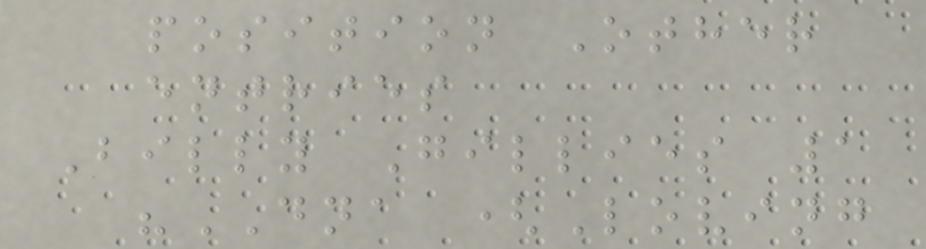position Other
entries
Billy Gillies 1
"DNA (Loving
